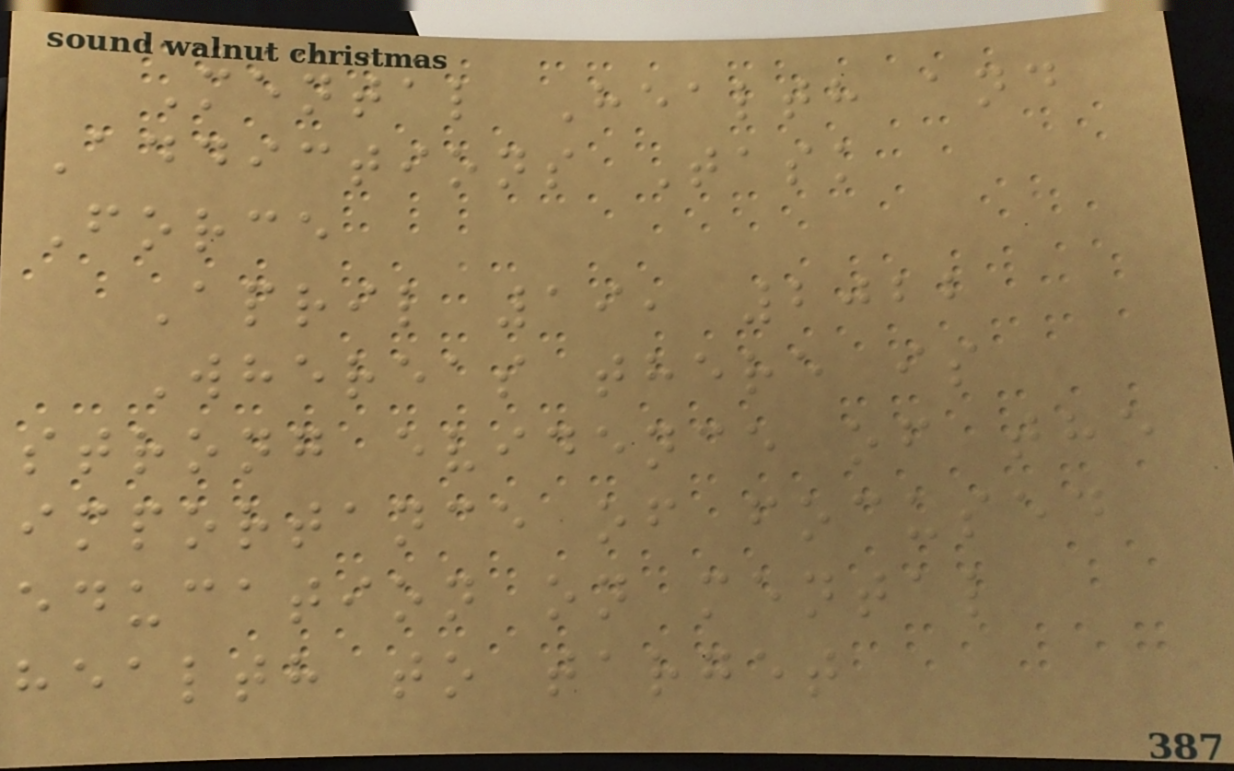Mental Health and
Addictions Task
Force
April 19, 2022
Whereas there is
strong evidence of the
importance of focused
education on mental
health to target
